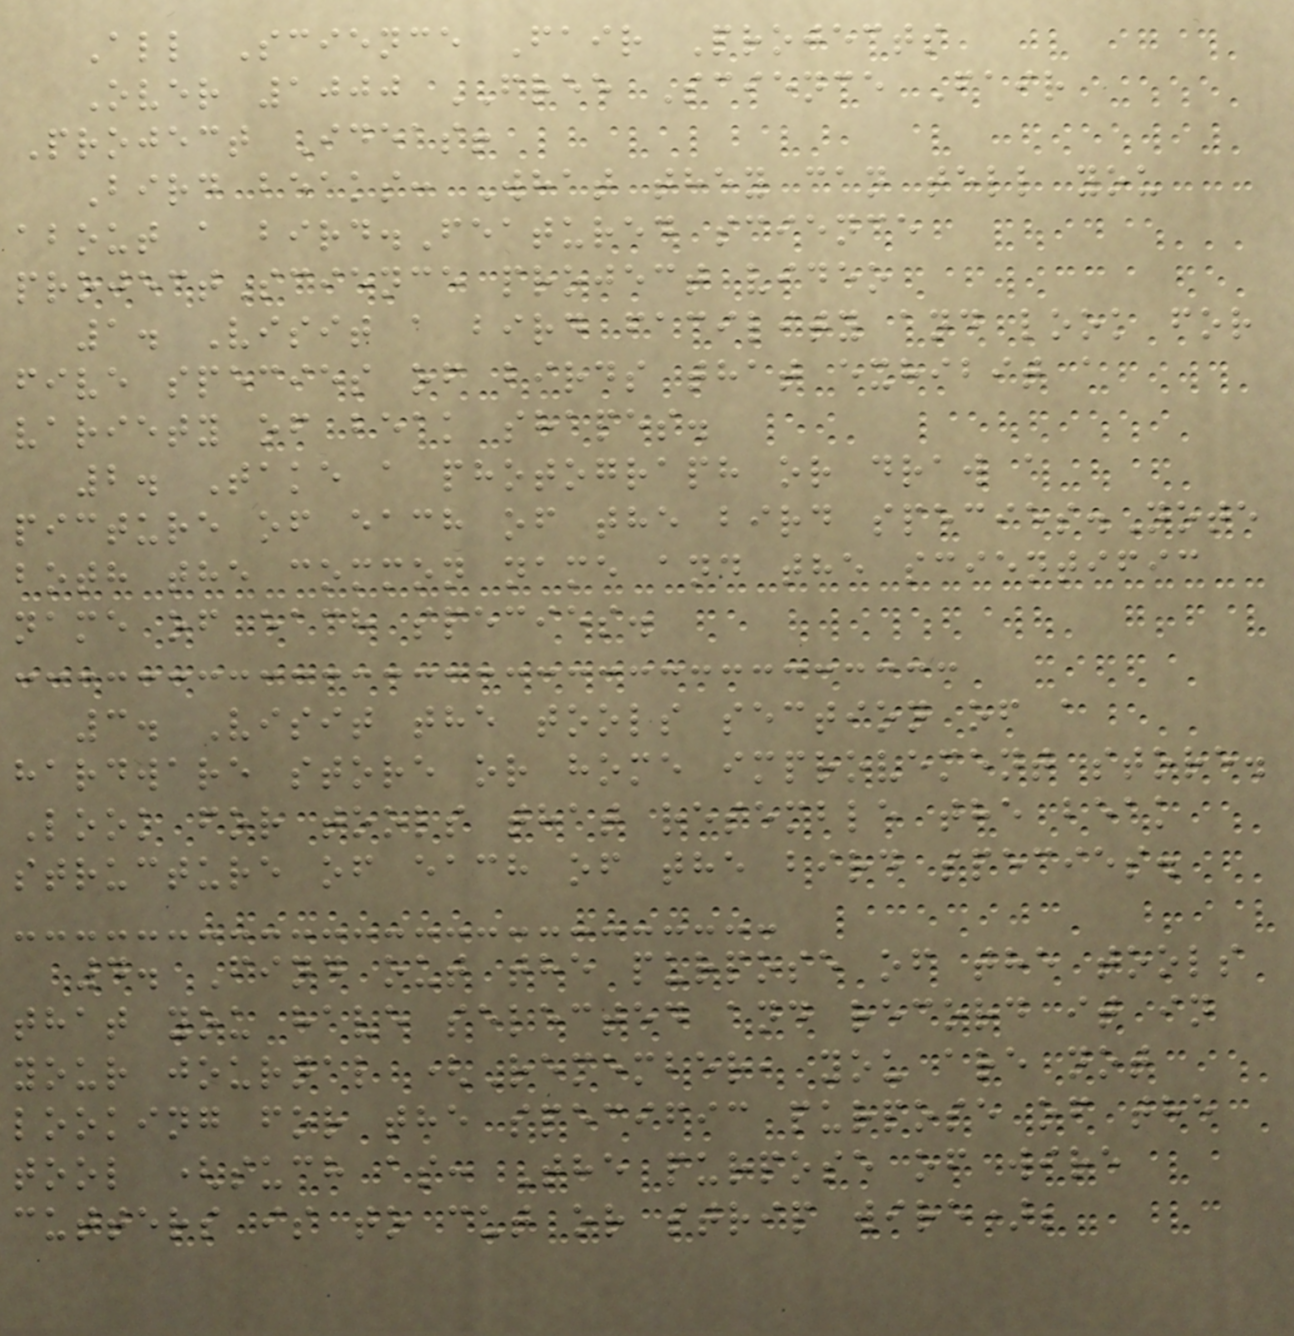All Science Fair Projects
Over 1000 FREE Science Fair
Project Ideas!
Bird beaks: What they can tell you
about a bird.Featured science
projectScience project video
1. Visit a bird facility and look for
five species of birds that exhibit a
variety of beak shapes.
2. Take a photograph or draw a
picture of each of the bird species.Note
both the common name and the scientific
name of each species.
3. Visit the tools section of a
hardware store or home improvement store.
Look for tools that resemble the beak
structure of each of the bird species.
4. Find out the purpose of the tools
that you have selected and record it in
your journal (Remember, you are not
looking for the specific purpose of the
tool (such as: The purpose of wire
cutters is to cut or strip wire);
